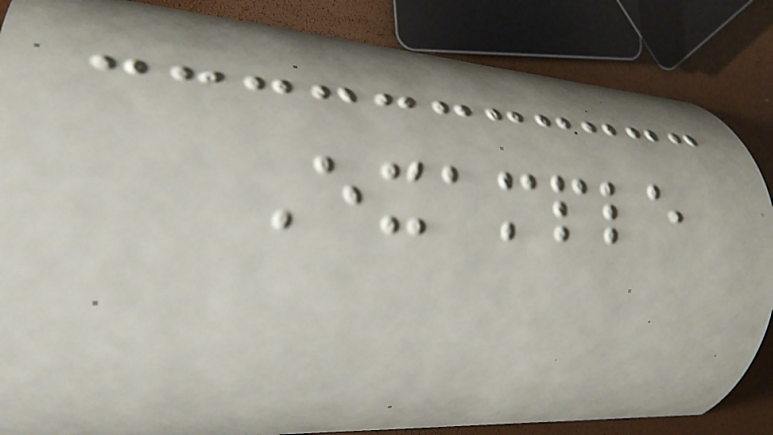Example
